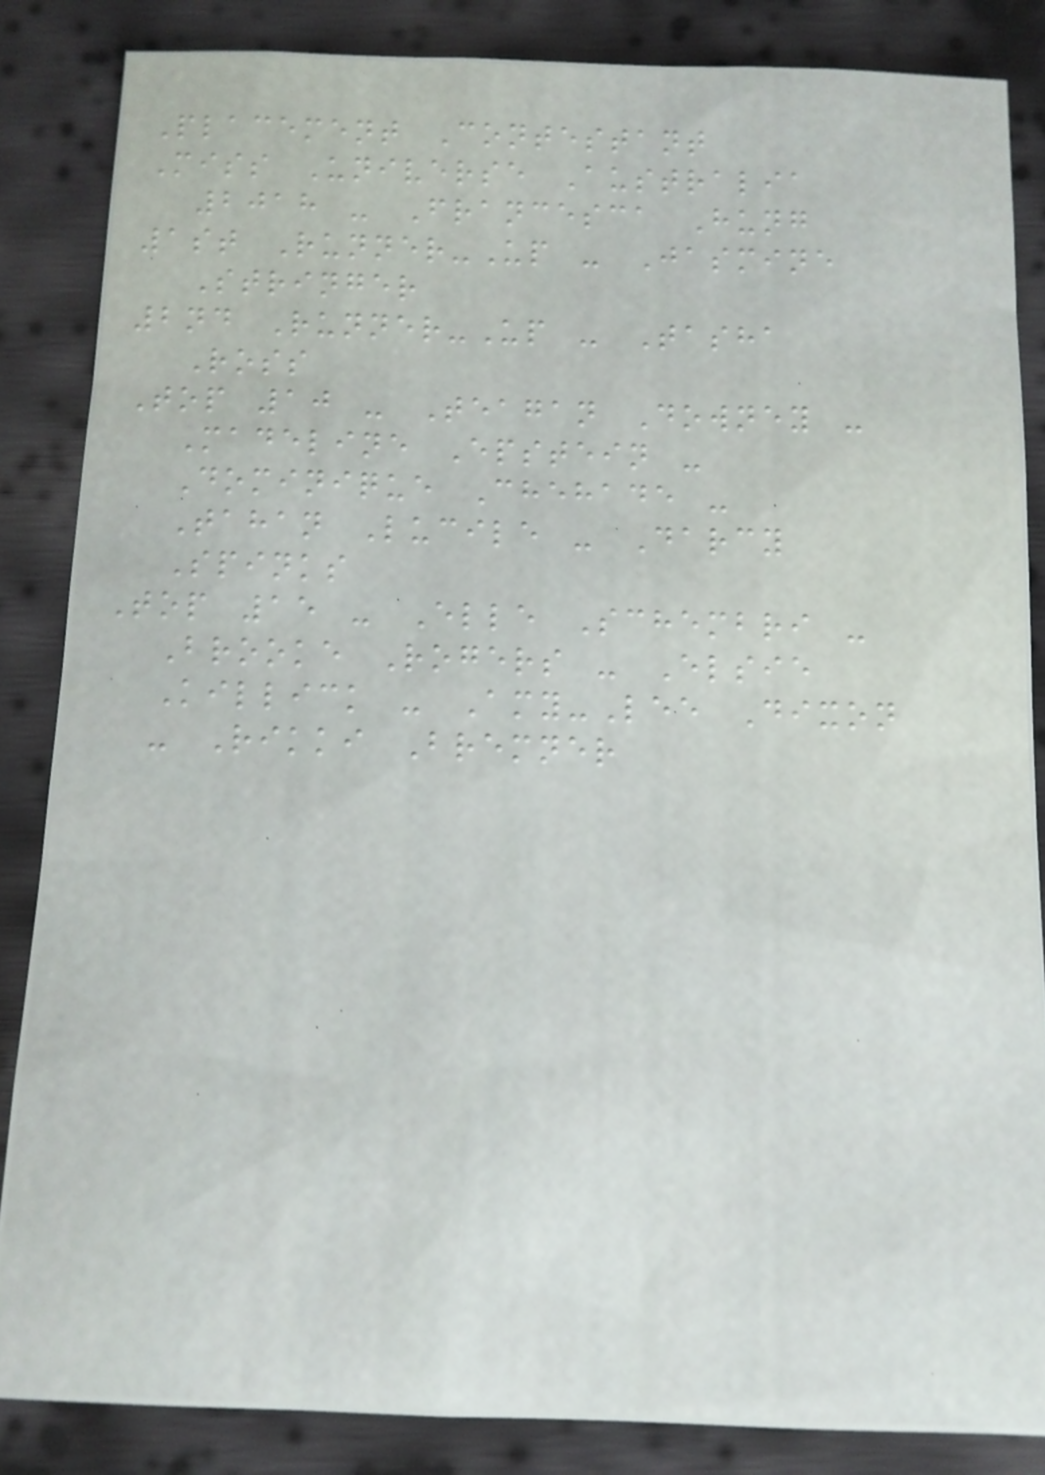Placement Contestant
Miss Universe Australia
2018 - Francesca Hung
1st Runner-Up - Jasmine
Stringer
2nd Runner-Up - Tasha
Ross
Top 10 - Teagan Downey -
Madeline Epstein -
Dominique Chehade -
Tahan Lucile - Darcy
Spinks
Top 15 - Elle Schembri -
Brooke Rogers - Elsie
Killick - Amy-Lee Dixon
- Rikki Bremner
